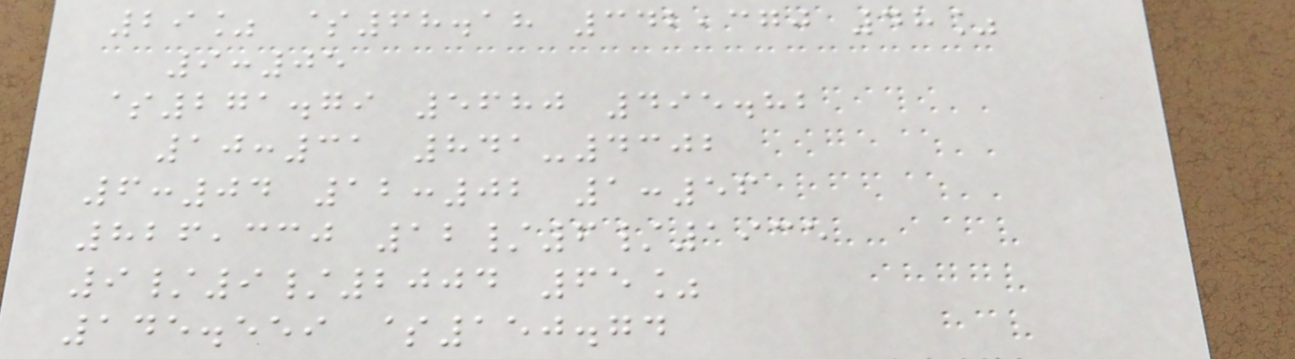29% $68.18 342,370 48%
9:05
$271.79 5680 495.82
10:31 841-4302
6:04 12:02 1:56
826,330 12/6/1935
9/9/2004 65%
145.559 $150.74
